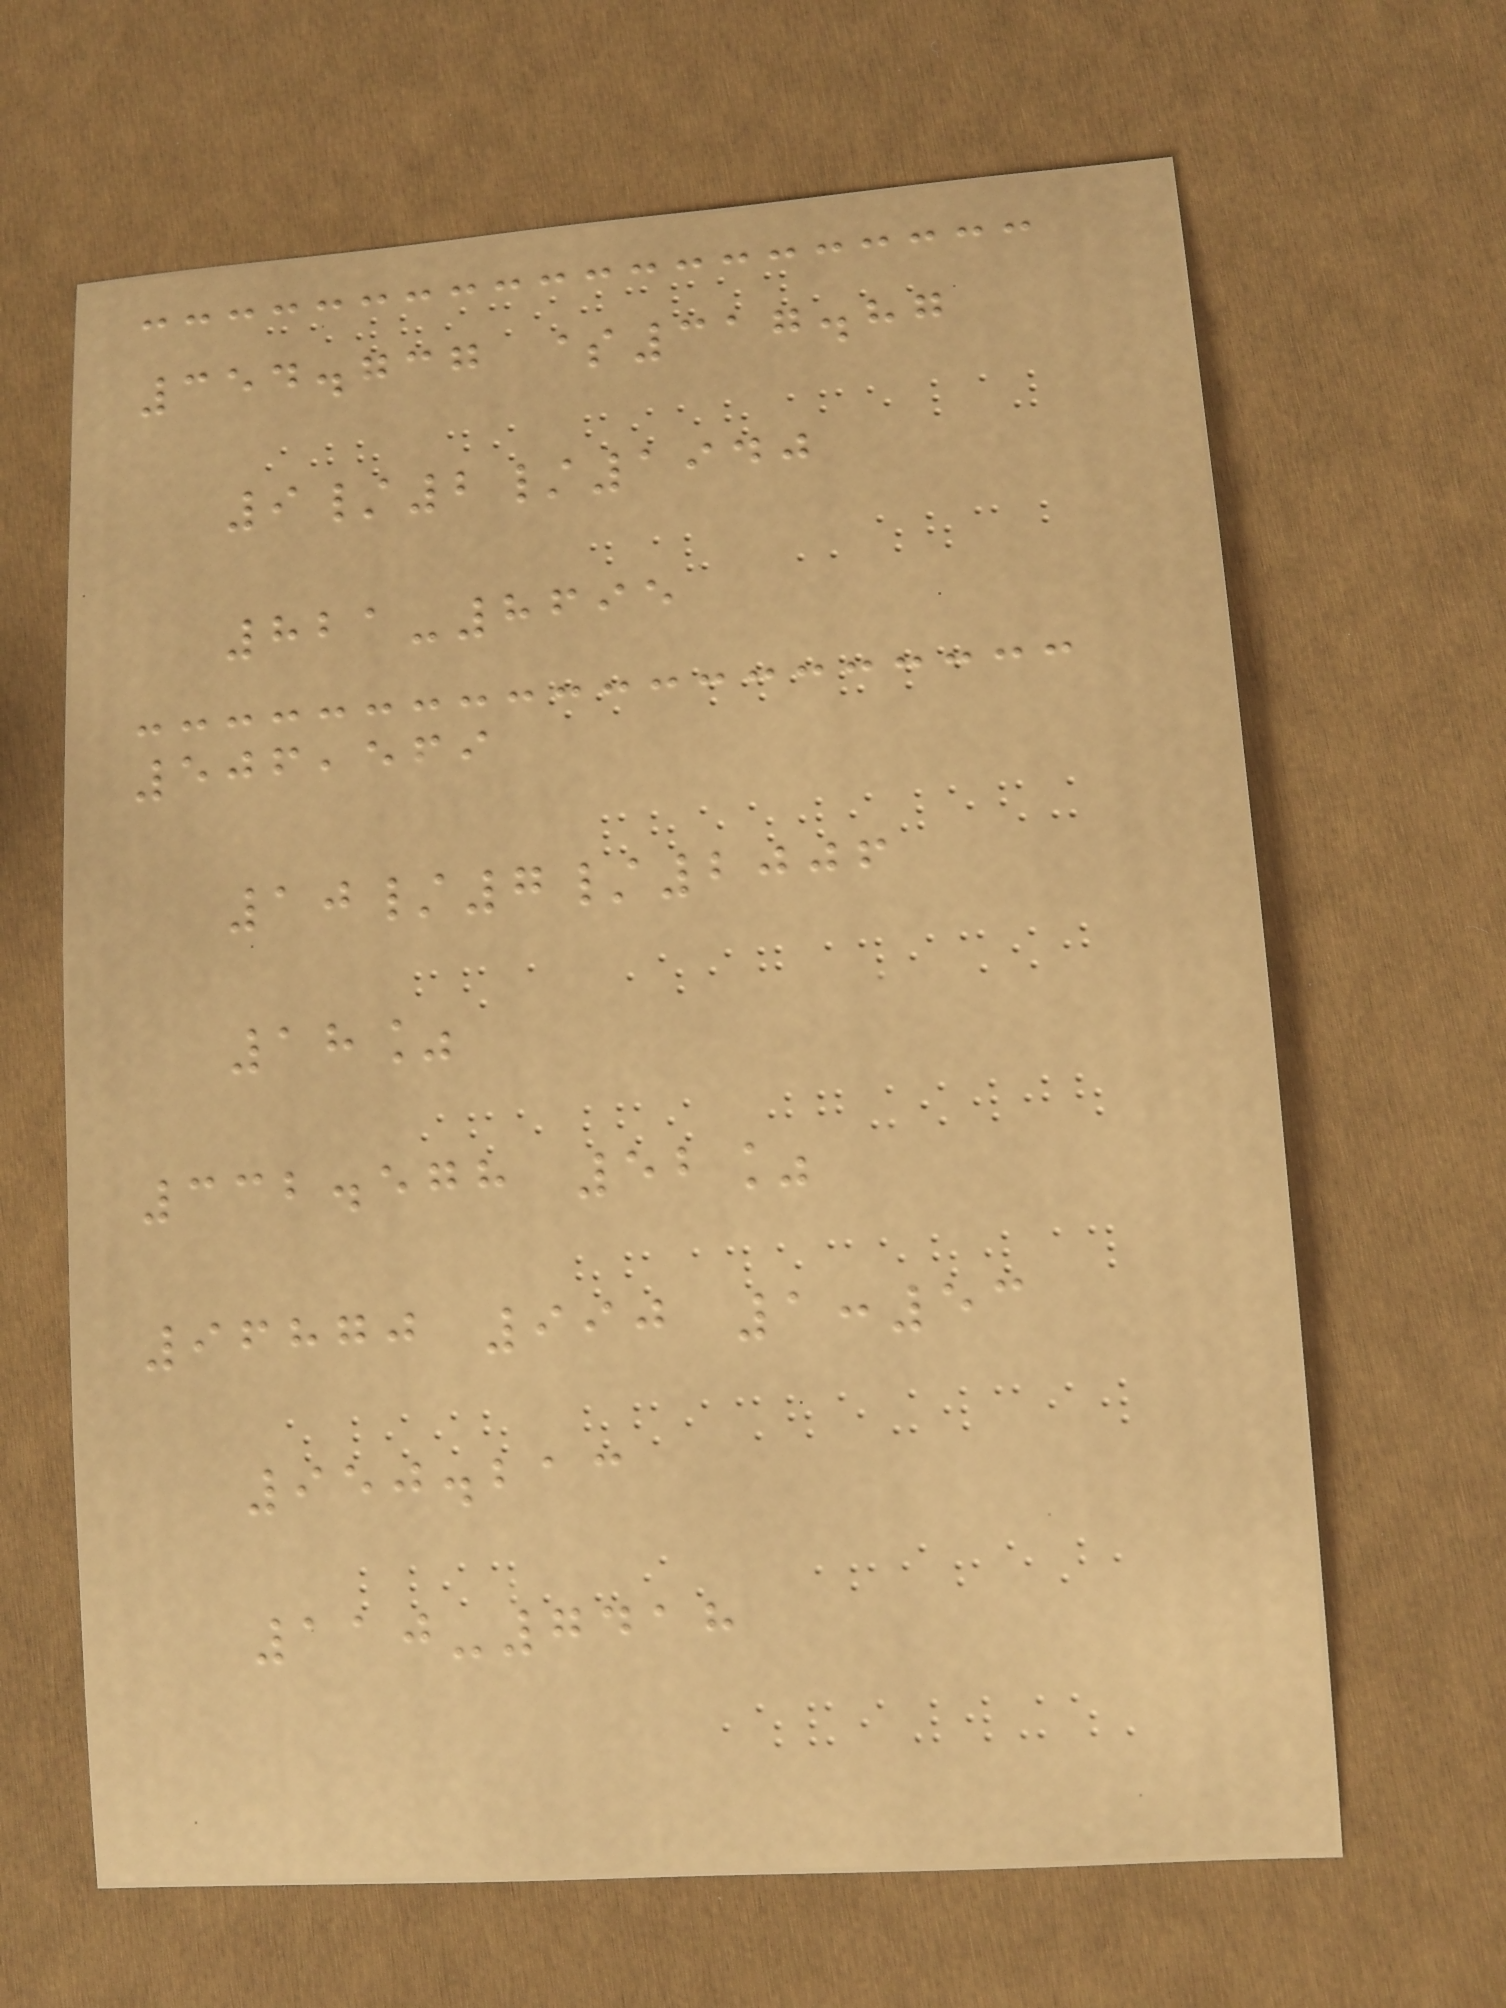354.737 $317.87
9/2/1940
821-8695
506,569
10/7/2006
18%
332.578 52%
96870 990 1:53
950.213
110-7418
